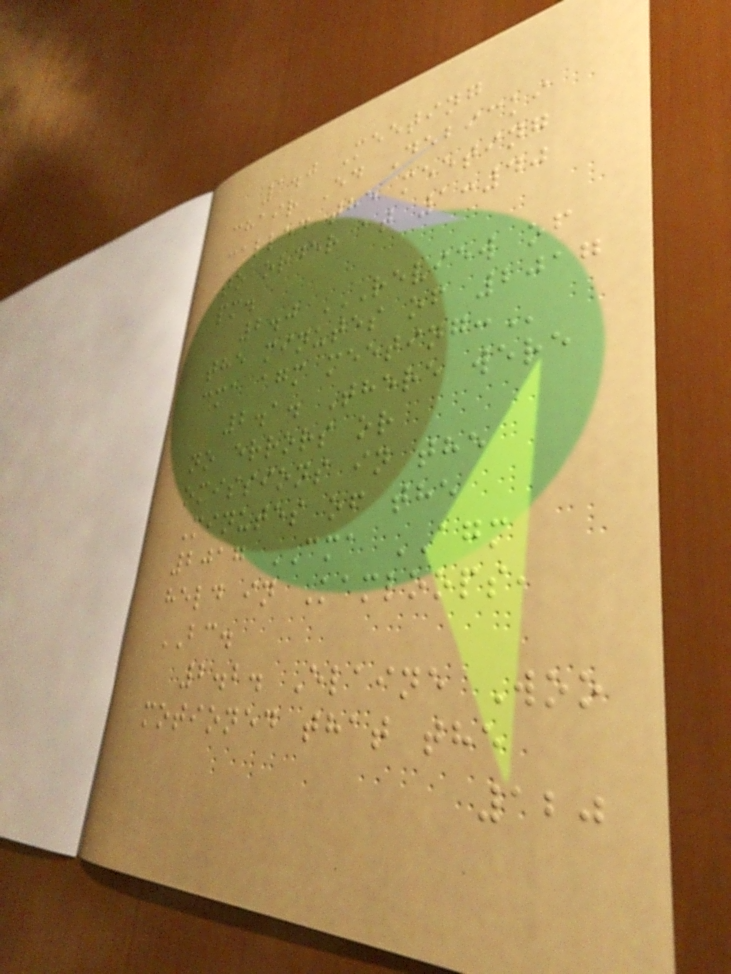1.0 Meeting
chair Ed Debicki
called the meeting
to order at 1:40
pm.
2.0 REVIEW OF
THE MINUTES OF 2017
CMA AGM MEETING:
2.1. There were
no errors or
omissions in the
Minutes of the
2017 CMA AGM
held in Kamloops,
BC.
2.2. Elaine Woo
motioned that the
120
